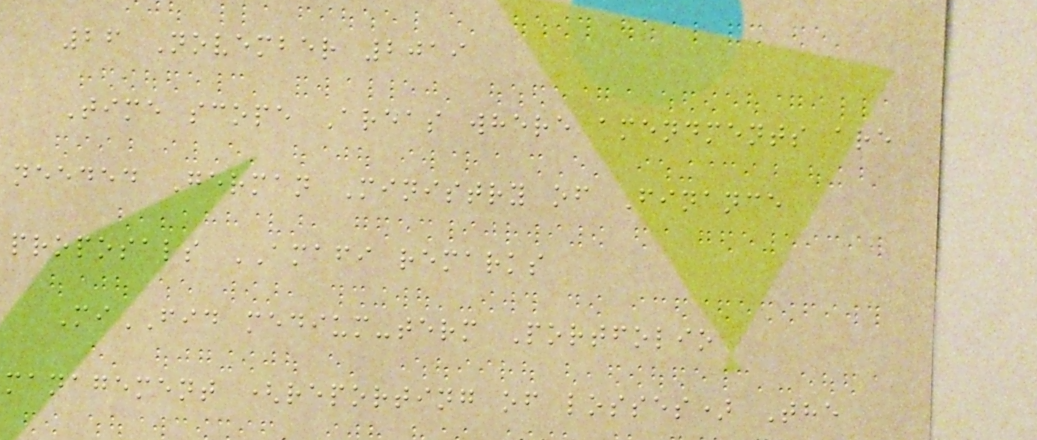26 November 2019
Time scope Areas where amendments are
needed German Ministry of Finance
proposals AMAFI remarks
MiFID medium-term Portfolio
management (reporting of losses) The
